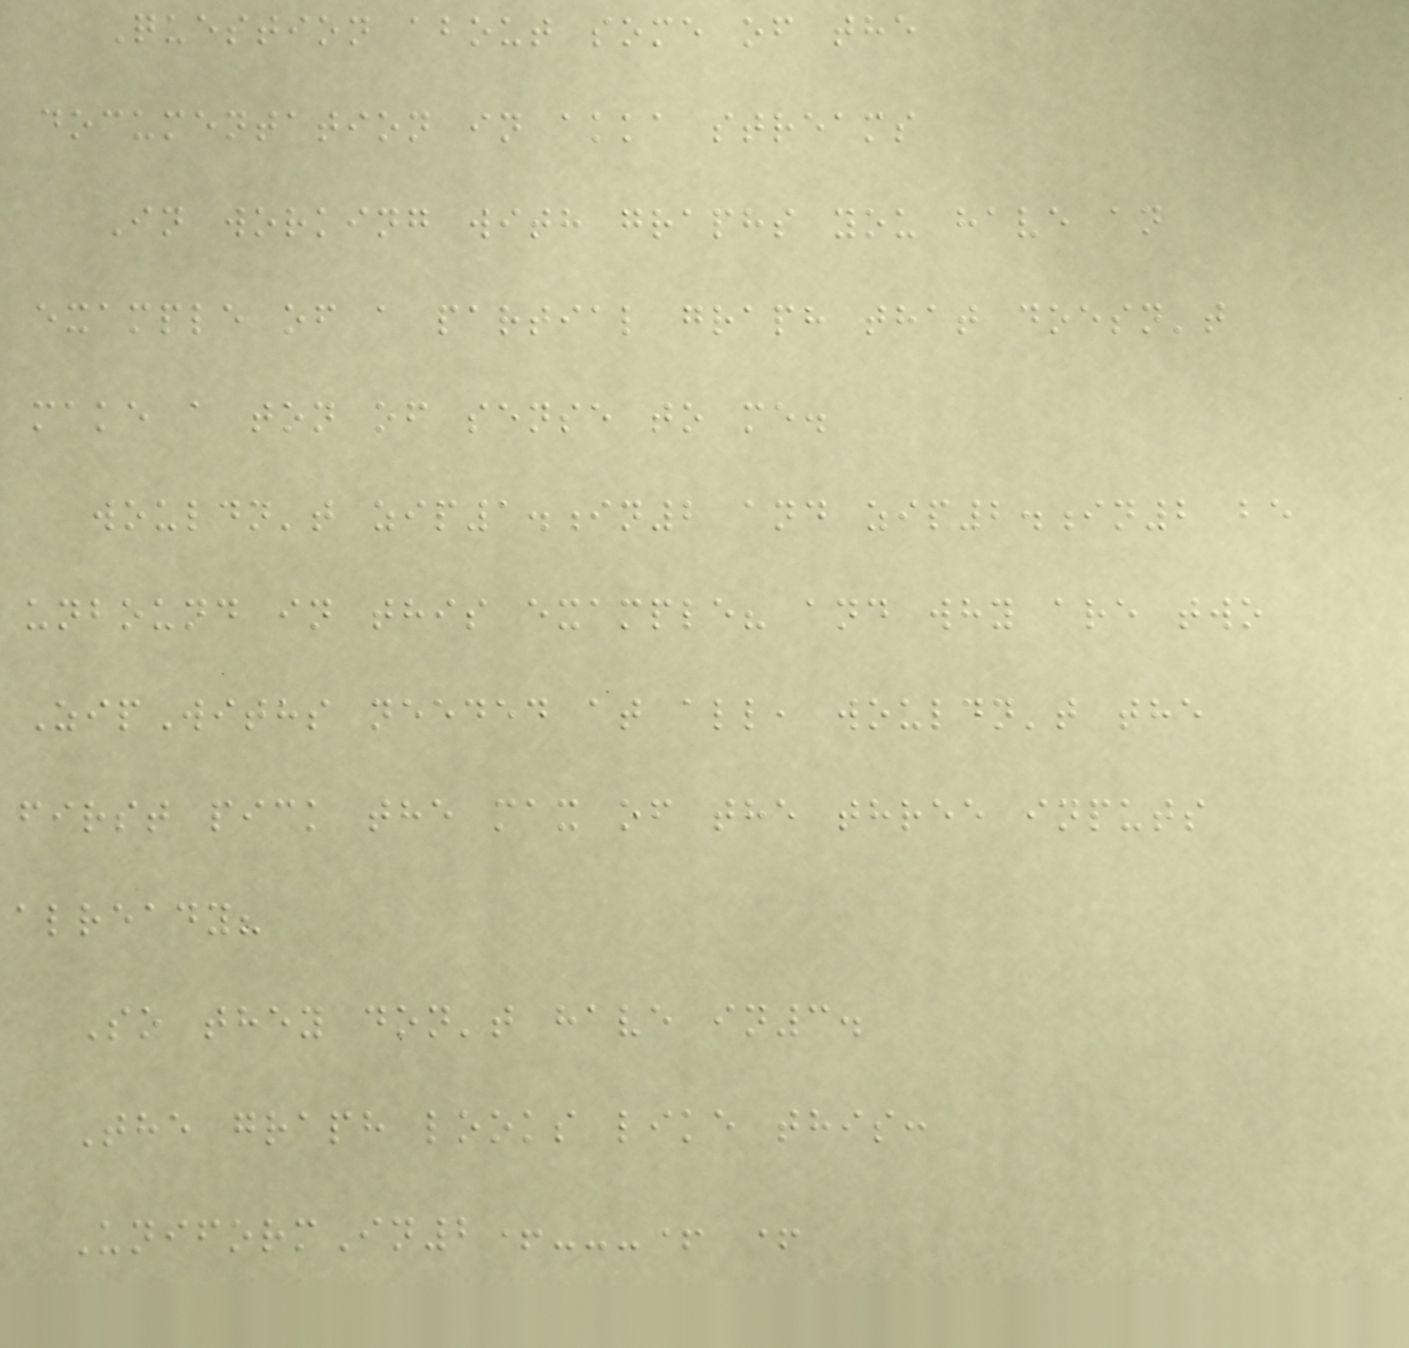Question about some of the
documentation in akka streams
In working with graphs you have an
example of a partial graph that doesn't
make a ton of sense to me.
wouldn't zip1.in2 and zip2.in2 be
unbound in this example? and why are two
ZipWiths needed at all, wouldn't the
first pick the max of the three inputs
already?
So they don't have in3.
The graph looks like this:
UniformIn2+---+ +
